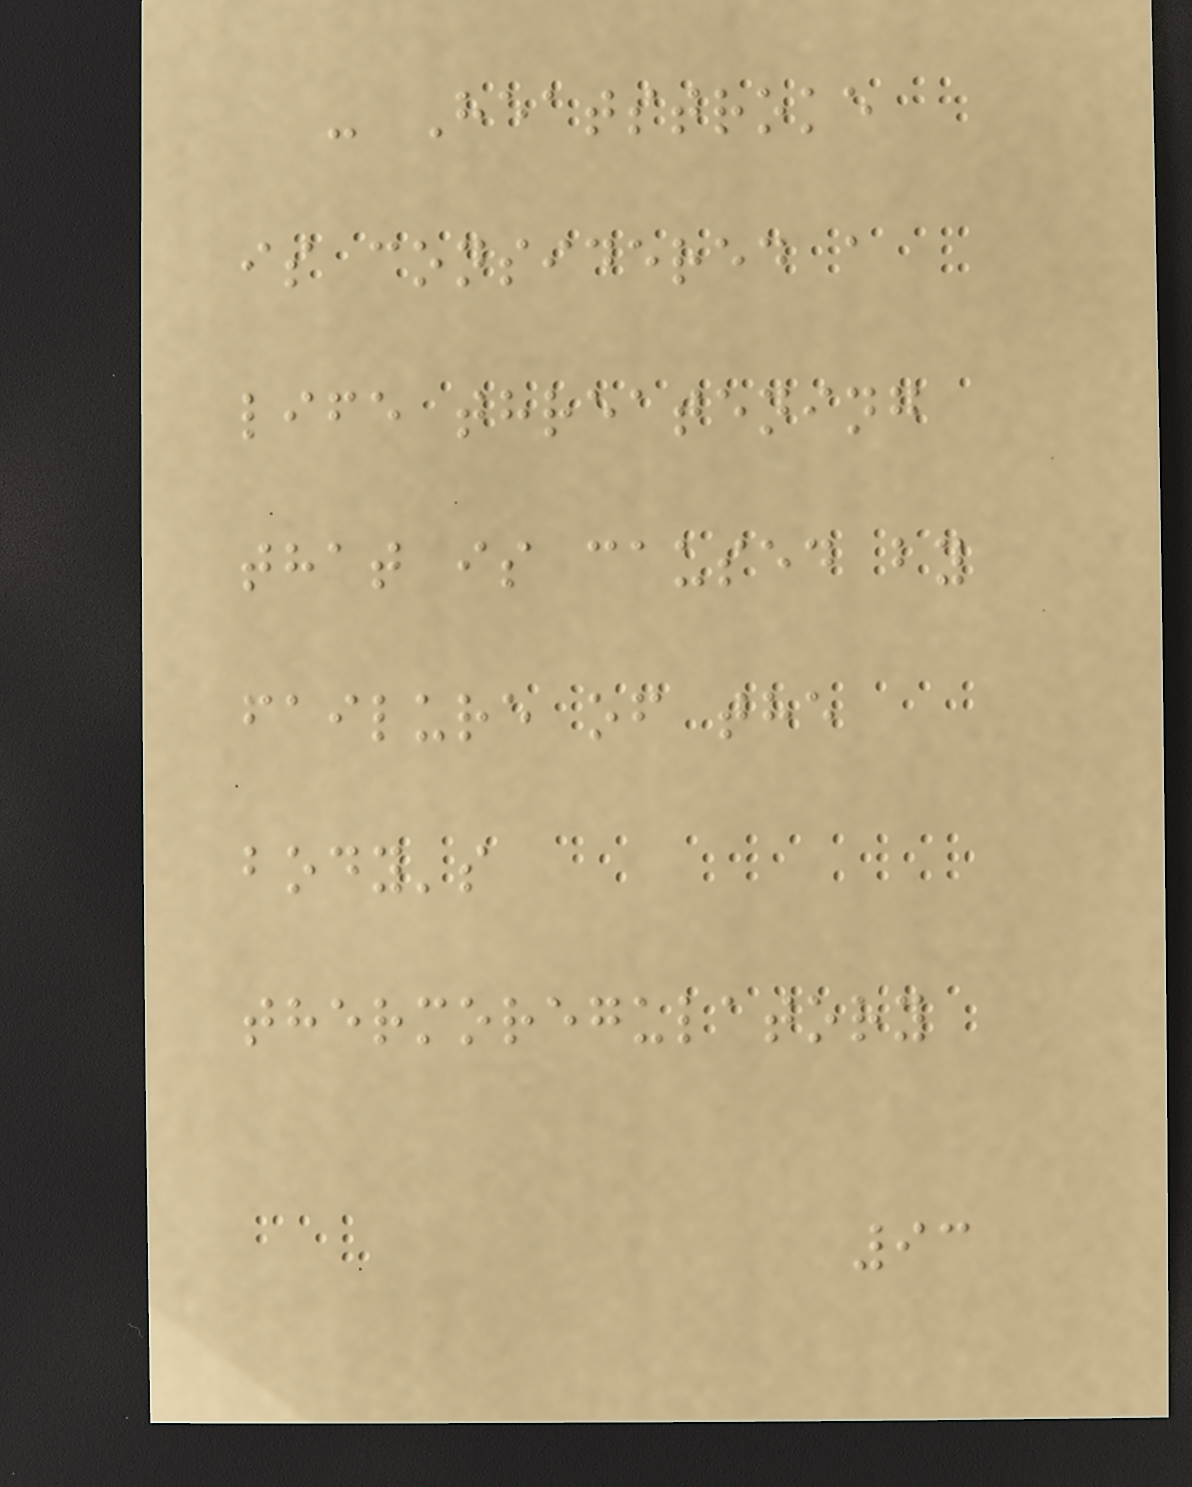- Heatstroke
is considered a
life threatening
that is caused by
failure of the
body's
thermoregulatory
93
